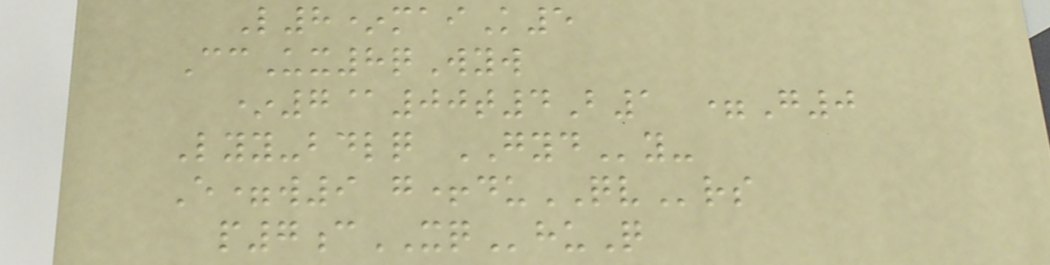L8*maiK5
CcUx8qWyw
*7@00t4B1 =G0
Lyy-bdlq GYDy-
E=w9 g+duQVrs
p7cXQhuQ
